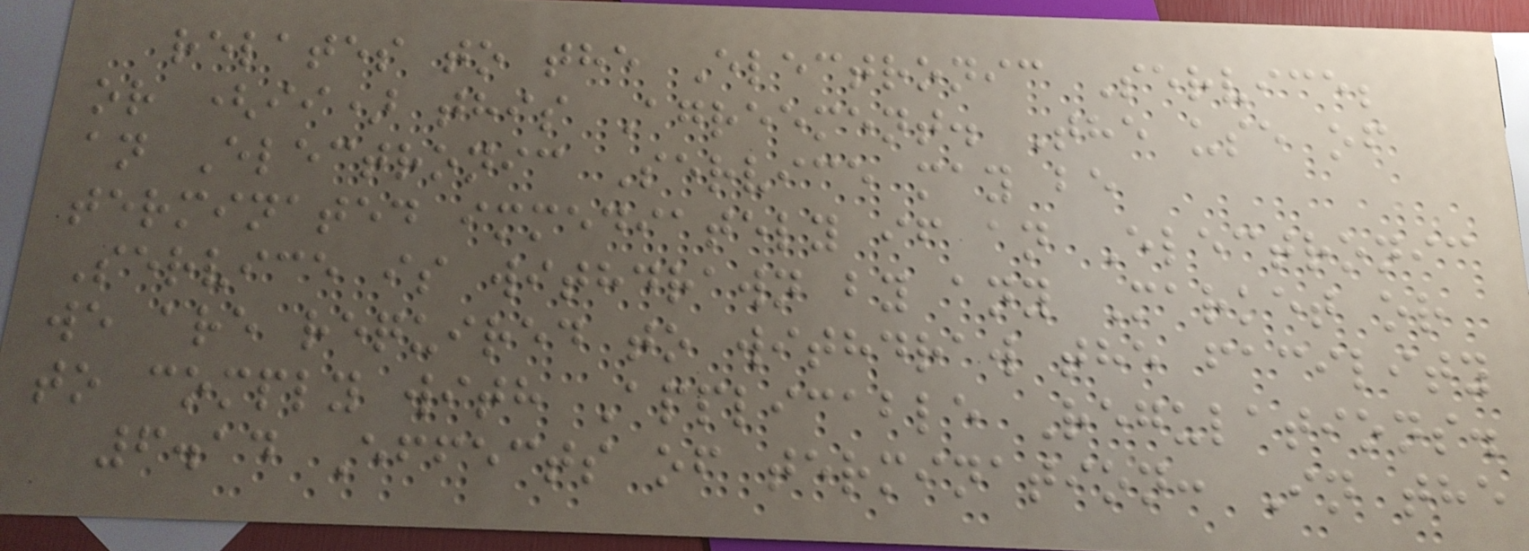relates to the Electronic Service;
or (ii) this Agreement. The use of
an Electronic Service may be
terminated immediately if an Electronic
Service is withdrawn by any Market or
we are required to withdraw the facility
to comply with Applicable Regulations.
6.14 Effects of termination: In the
